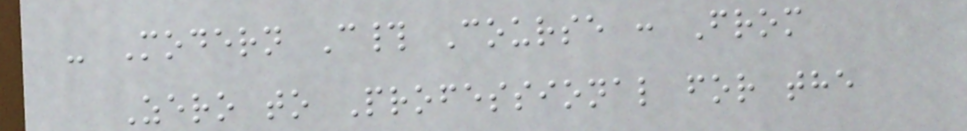- Modern C# Course : From
Zero to Professional for the
